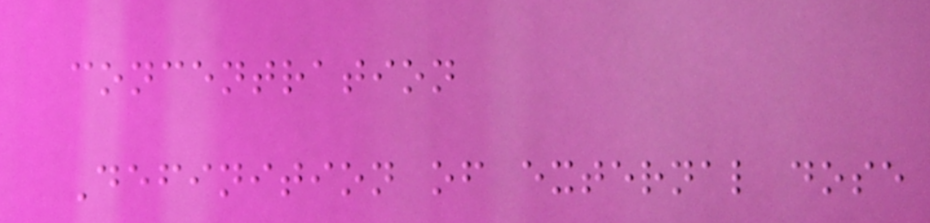concentration
Definition of external dose
